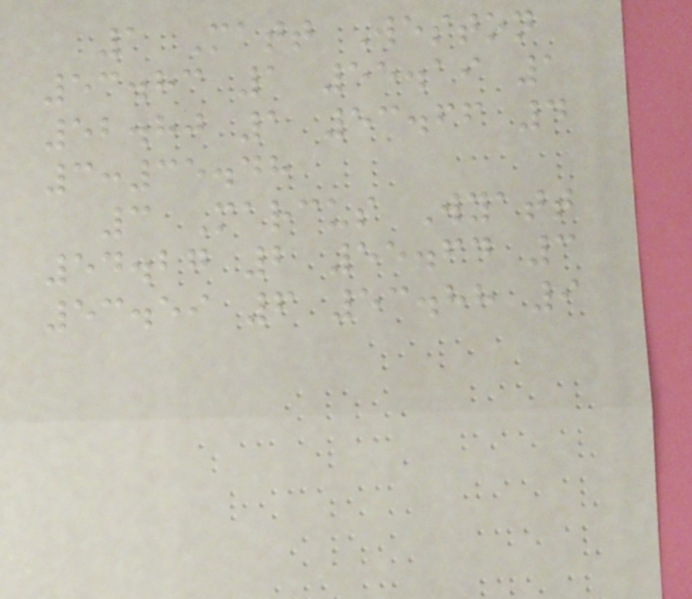1 Matt Weston
53.83 1 55.19 1
52.80 1 53.66 4
3:35.48
3 Marcus Wyatt
54.27 2 55.64 3
53.59 6 53.88 9
